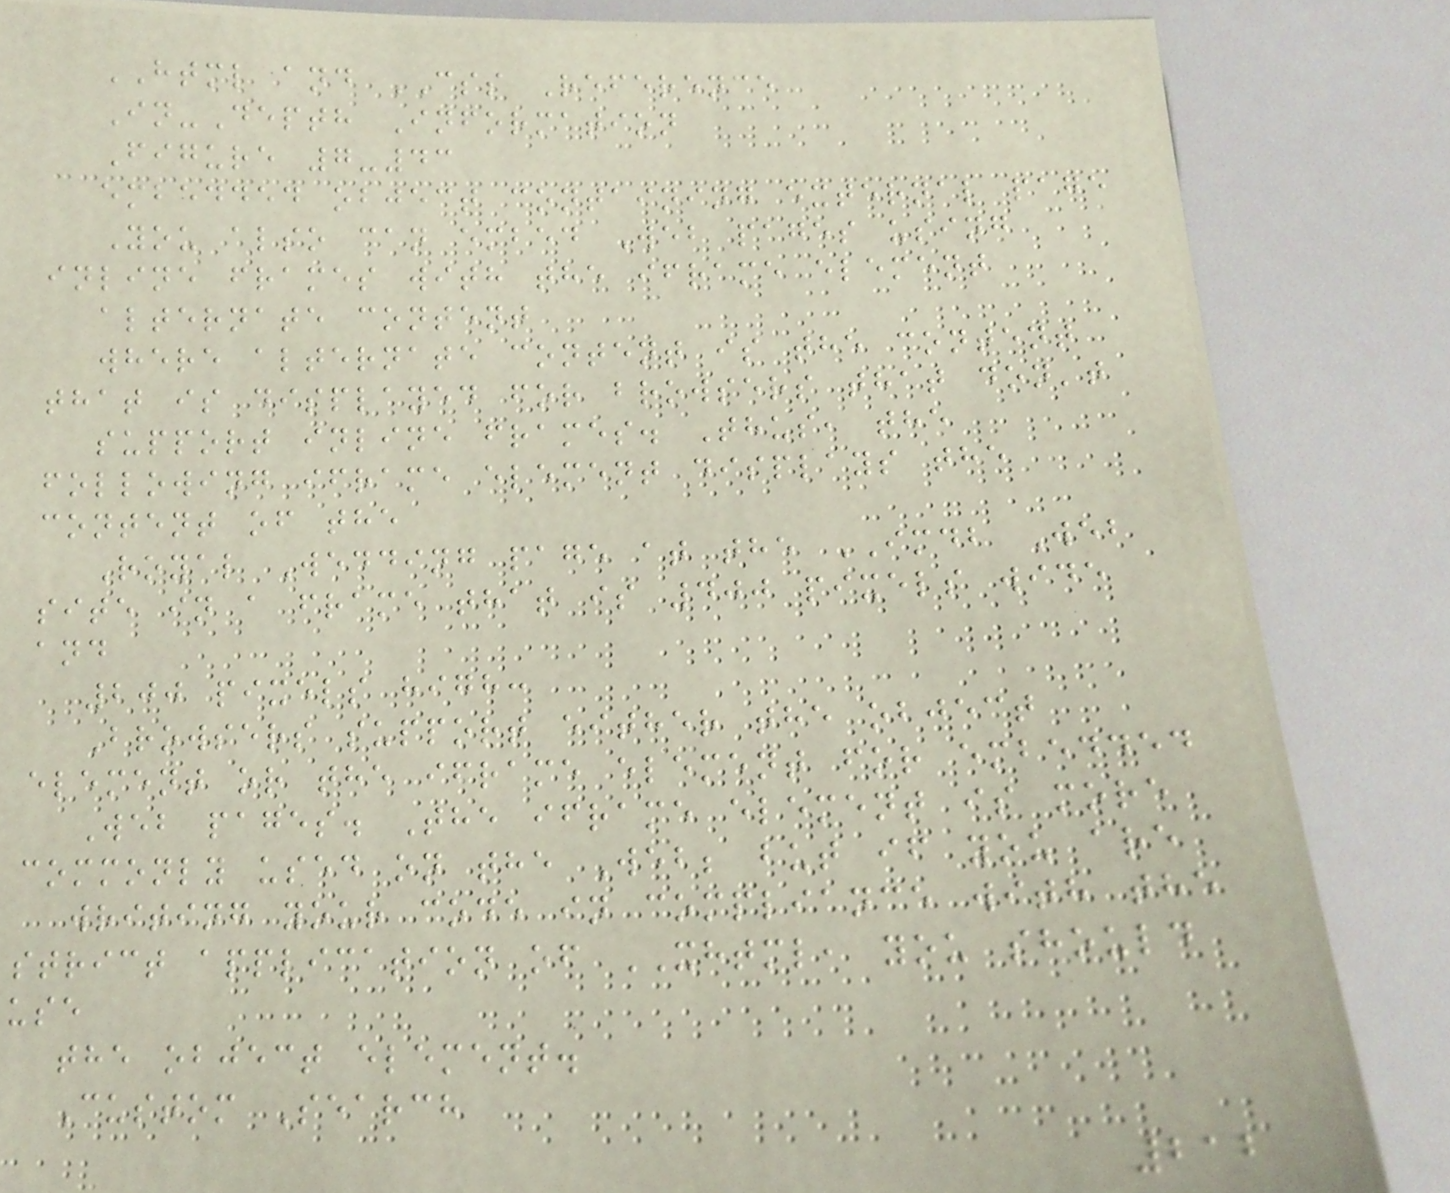HTML and CSS Reference
In-Depth Information
Figure 7-43
embedded object containing external page
You also can embed Web pages using
inline frames with the iframe element
alternate content
where alternate content is the content
that is displayed for browsers that don't
support inline frames. Thus, the
following iframe element displays the
content of the
Royal Wedding page at the IMDB Web
site in a frame that is 400 pixels wide
and
200 pixels high:
Browsers support either the object
element or the iframe element for embedded
Web pages. The iframe element is more
commonly used on the Web; but if you are
writing your code in compliance with the
strict application of XHTML, you should
use
the object element.
Custom Search
212
